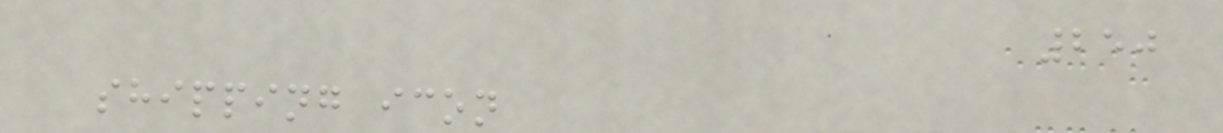250
shipping icon
